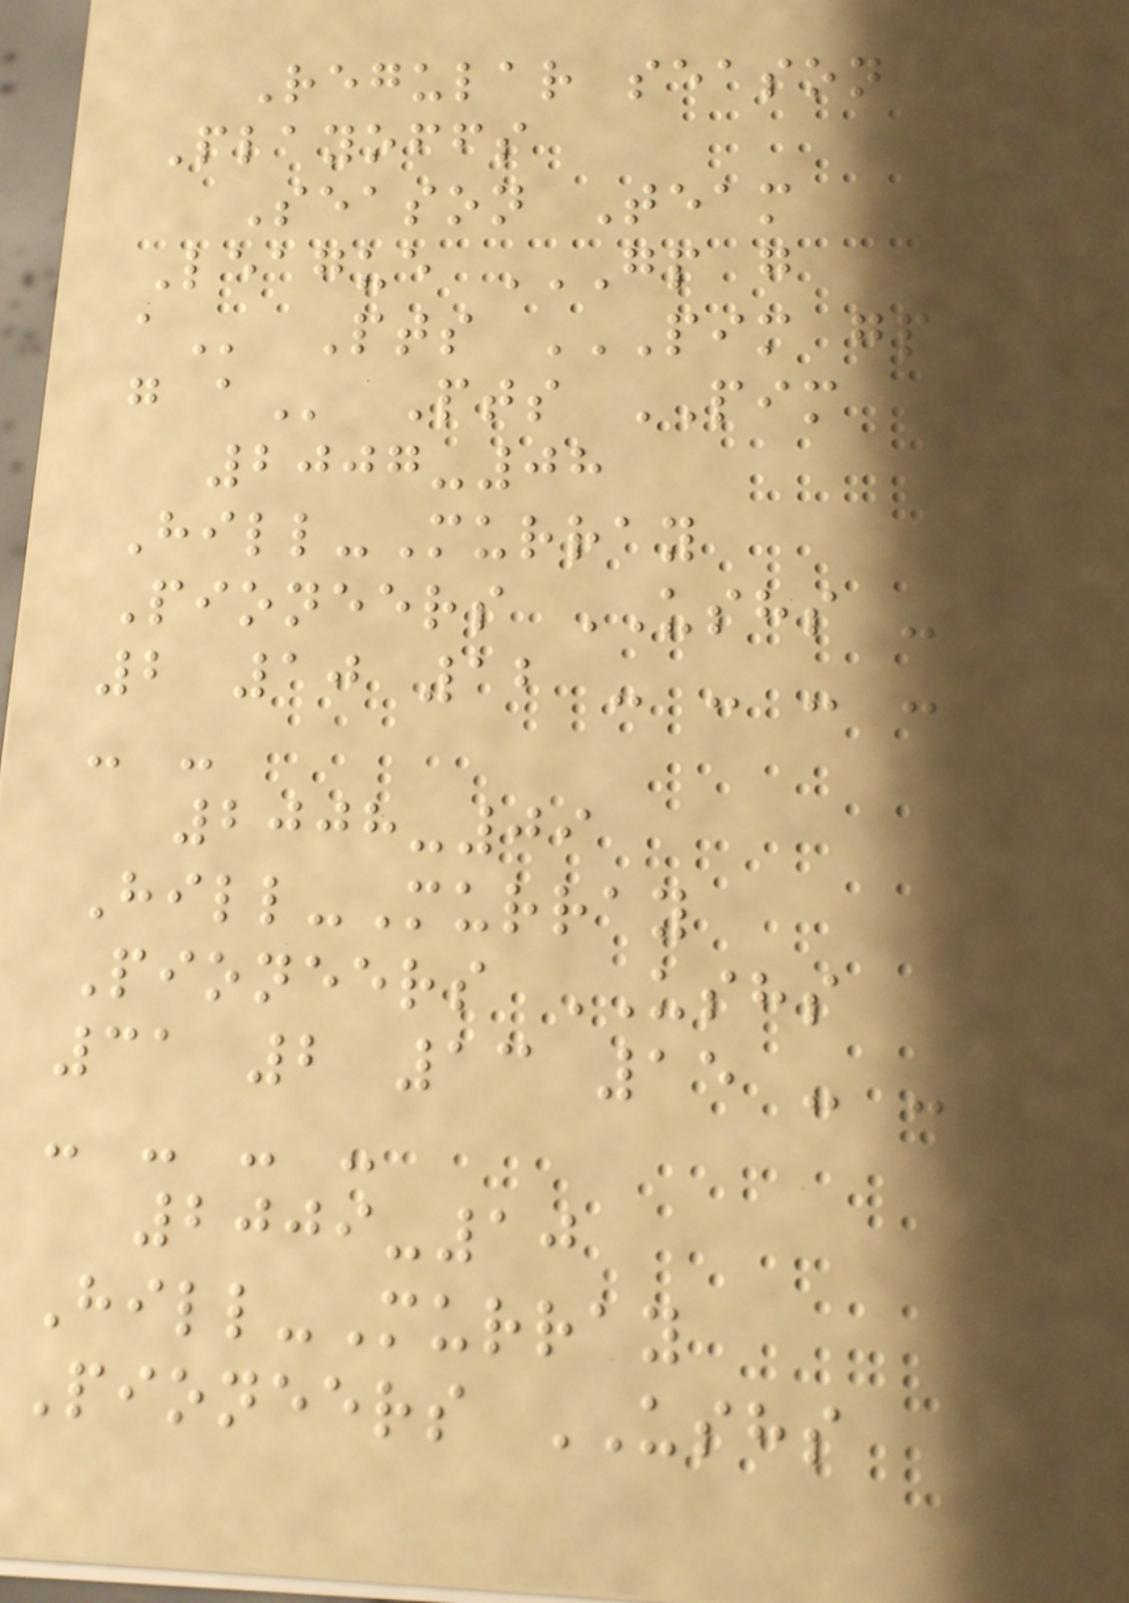Regular season
Playoffs
Season Team
League GP G
A Pts PIM GP
G A Pts PIM
2007-08
Hill-Murray
Pioneers USHS -
2 10 12 - - - -
- -
2008-09
Hill-Murray
Pioneers USHS
31 2 13 15 - -
- - - -
2009-10
Hill-Murray
Pioneers USHS
